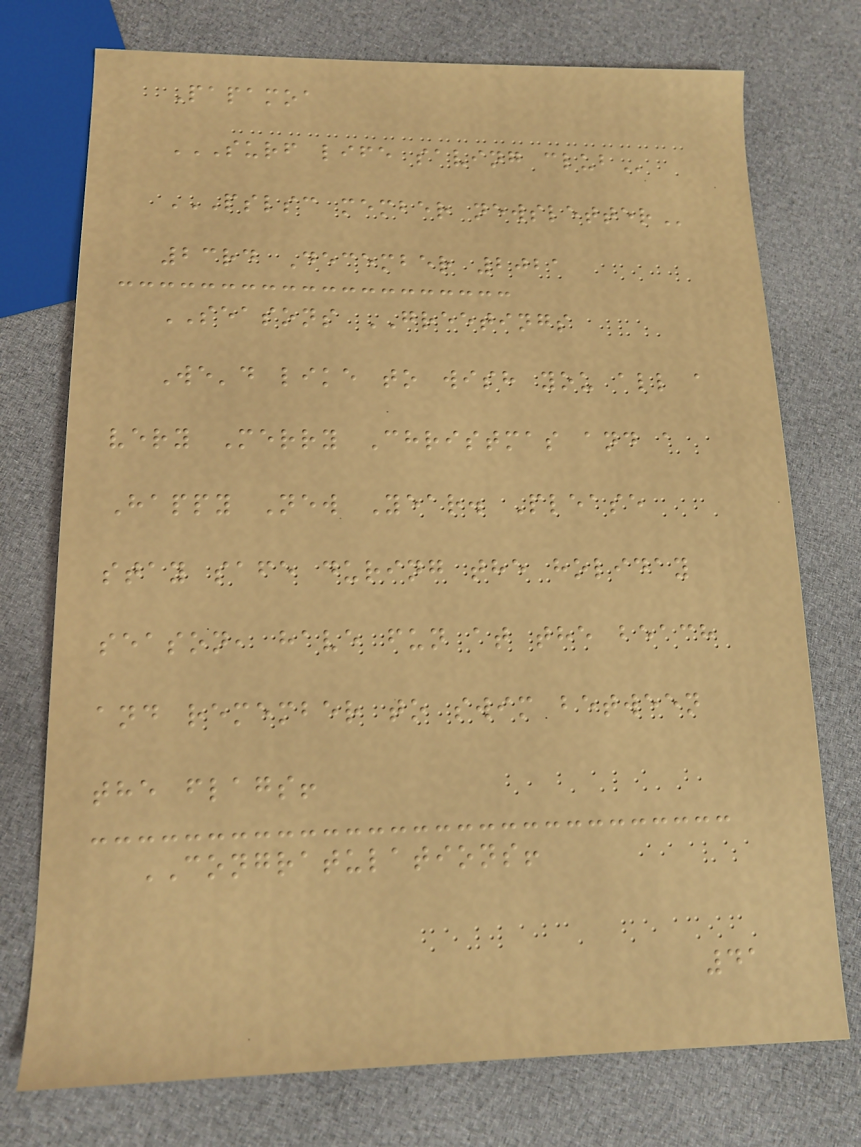Papamoa
SURF LIFE SAVING CLUB
PSLSC MEMBER NEWSLETTER
23rd December 2021
SEASONS GREETINGS
We'd like to wish you all a
very Merry Christmas and a
Happy New Year. Please
stay safe during the holiday
season, have fun at the beach
and remember to swim between
the flags!
CONGRATULATIONS!
41
